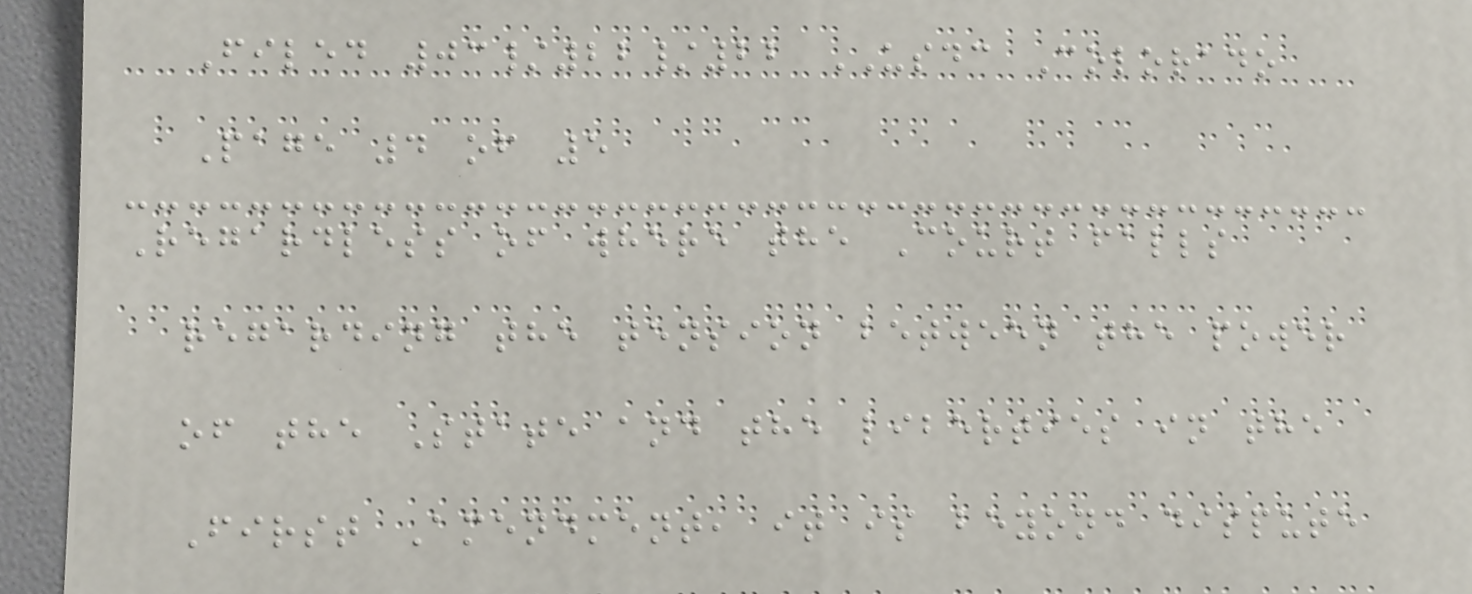Filed 03/22/22 USDC Colorado
Page 4 of 5
Regardless of where the Court falls
regarding the tension between the power
of the State and the liberties in the
First Amendment, it is beyond dispute
